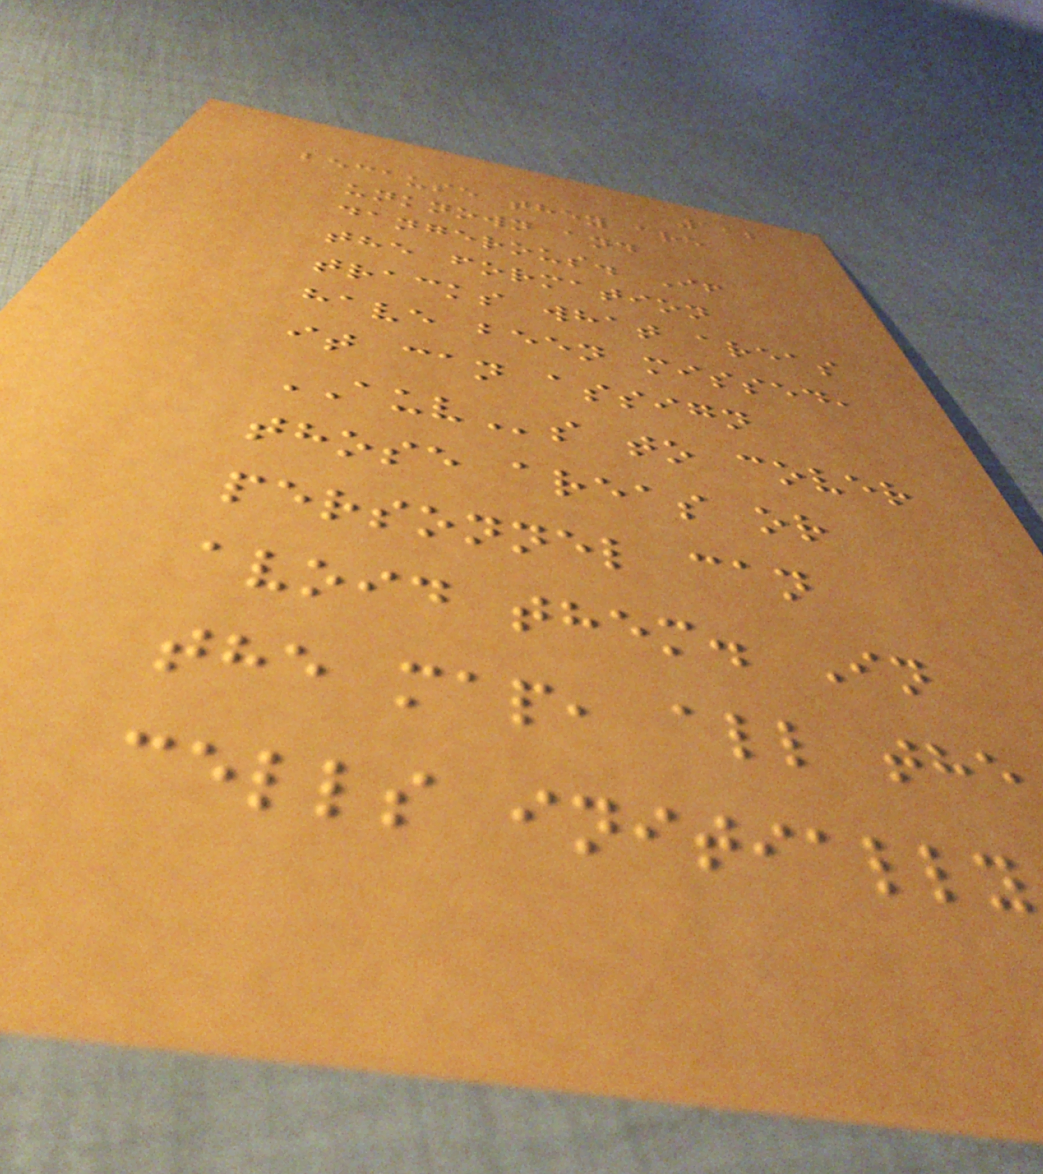112
because they are
unknown and
dangerous. If
the formation
tracks what areas
have been missed,
it can assign
AUVs to cover
those areas or
personnel can
avoid them. In
the map, all the
cells initially
